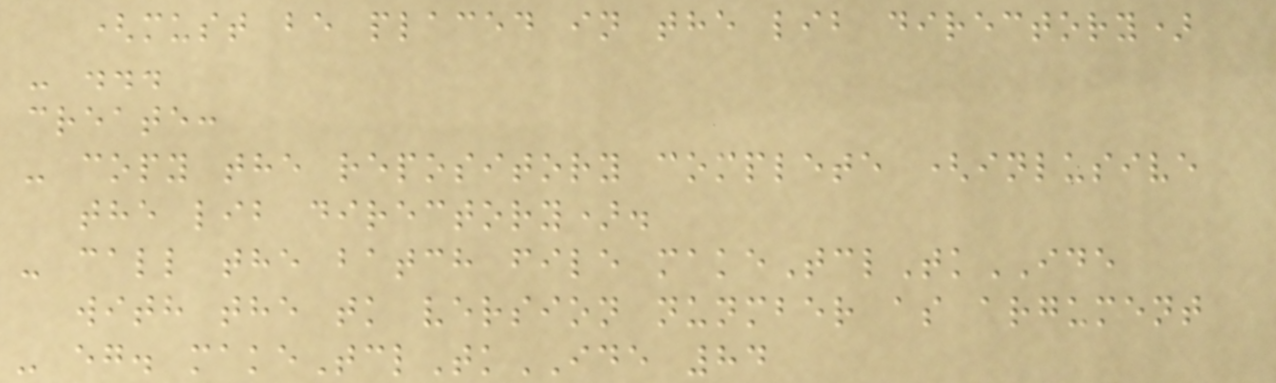(must be placed in the lib directory)
- ...
create:
- copy the repository complete (inlusive
the lib directory).
- call the batch file makeTclTkIDE
with the tk version nunmber as argument
- eg. makeTclTkIDE 84
